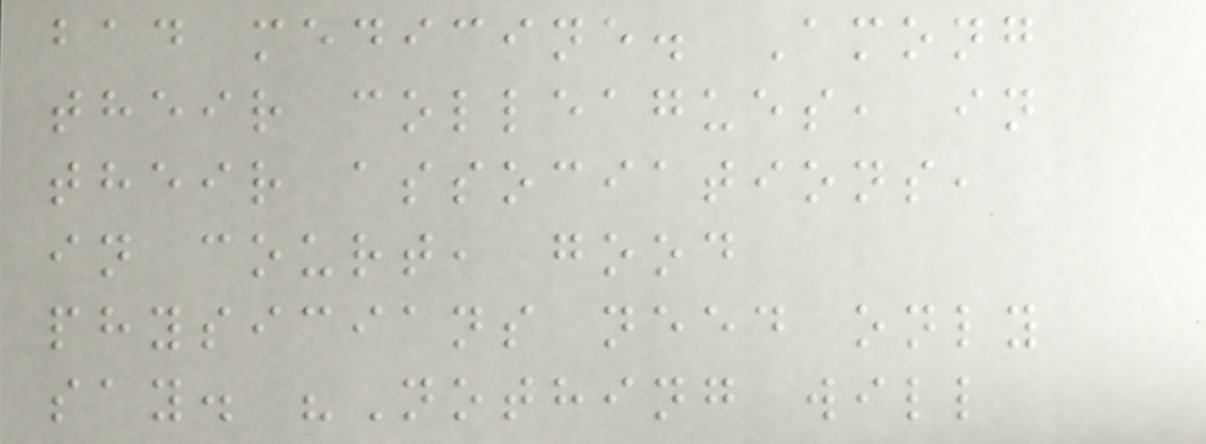bad medicine. Among
their colleagues, in
their associations,
in court, good
physicians need only
say. "Nothing will
